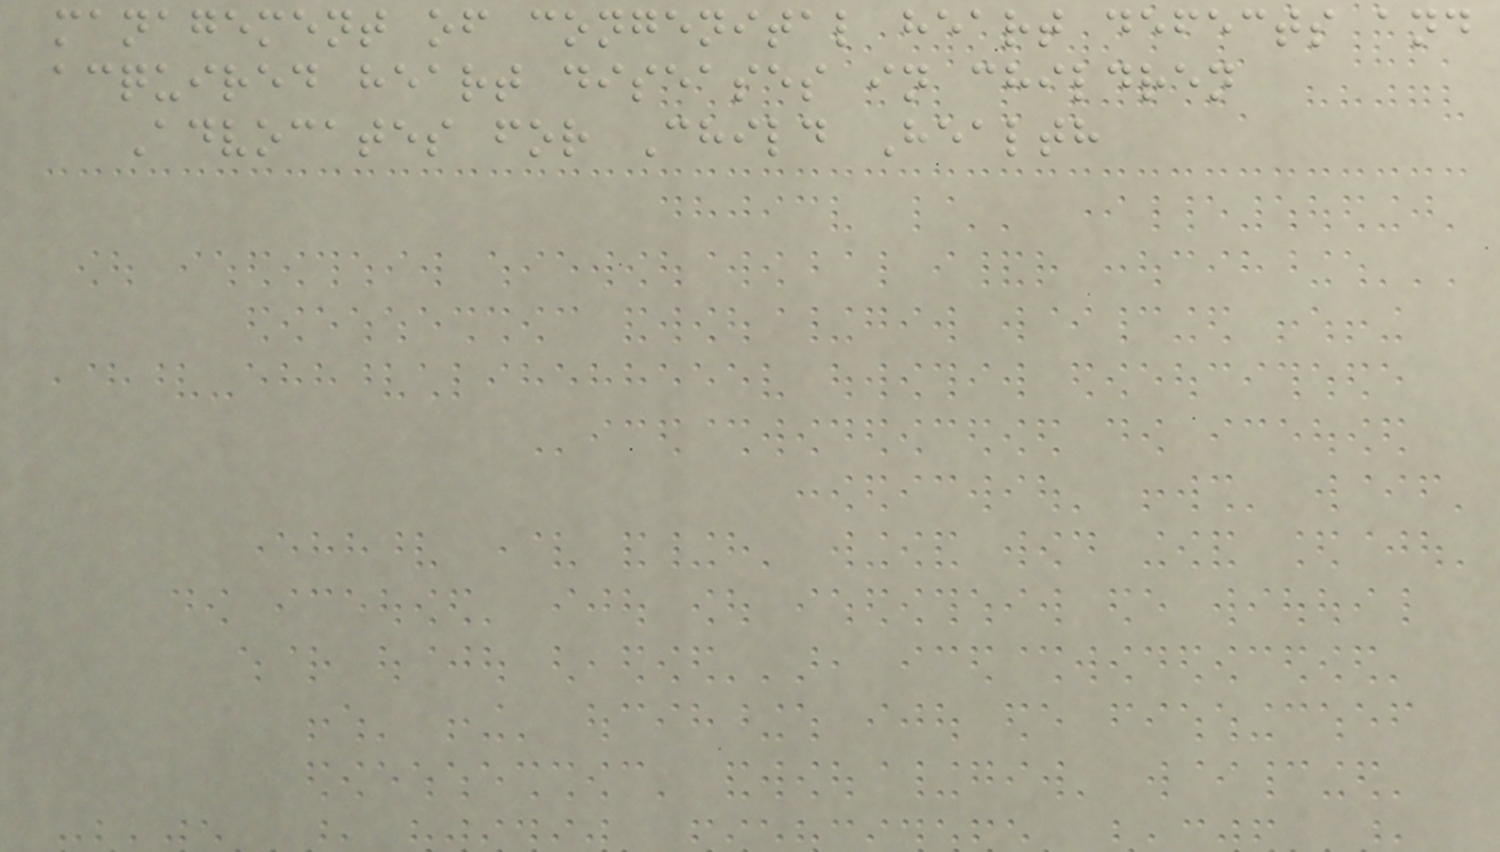management of congenital heart defects and
acquired heart diseases in children
Advocates for Child Health
